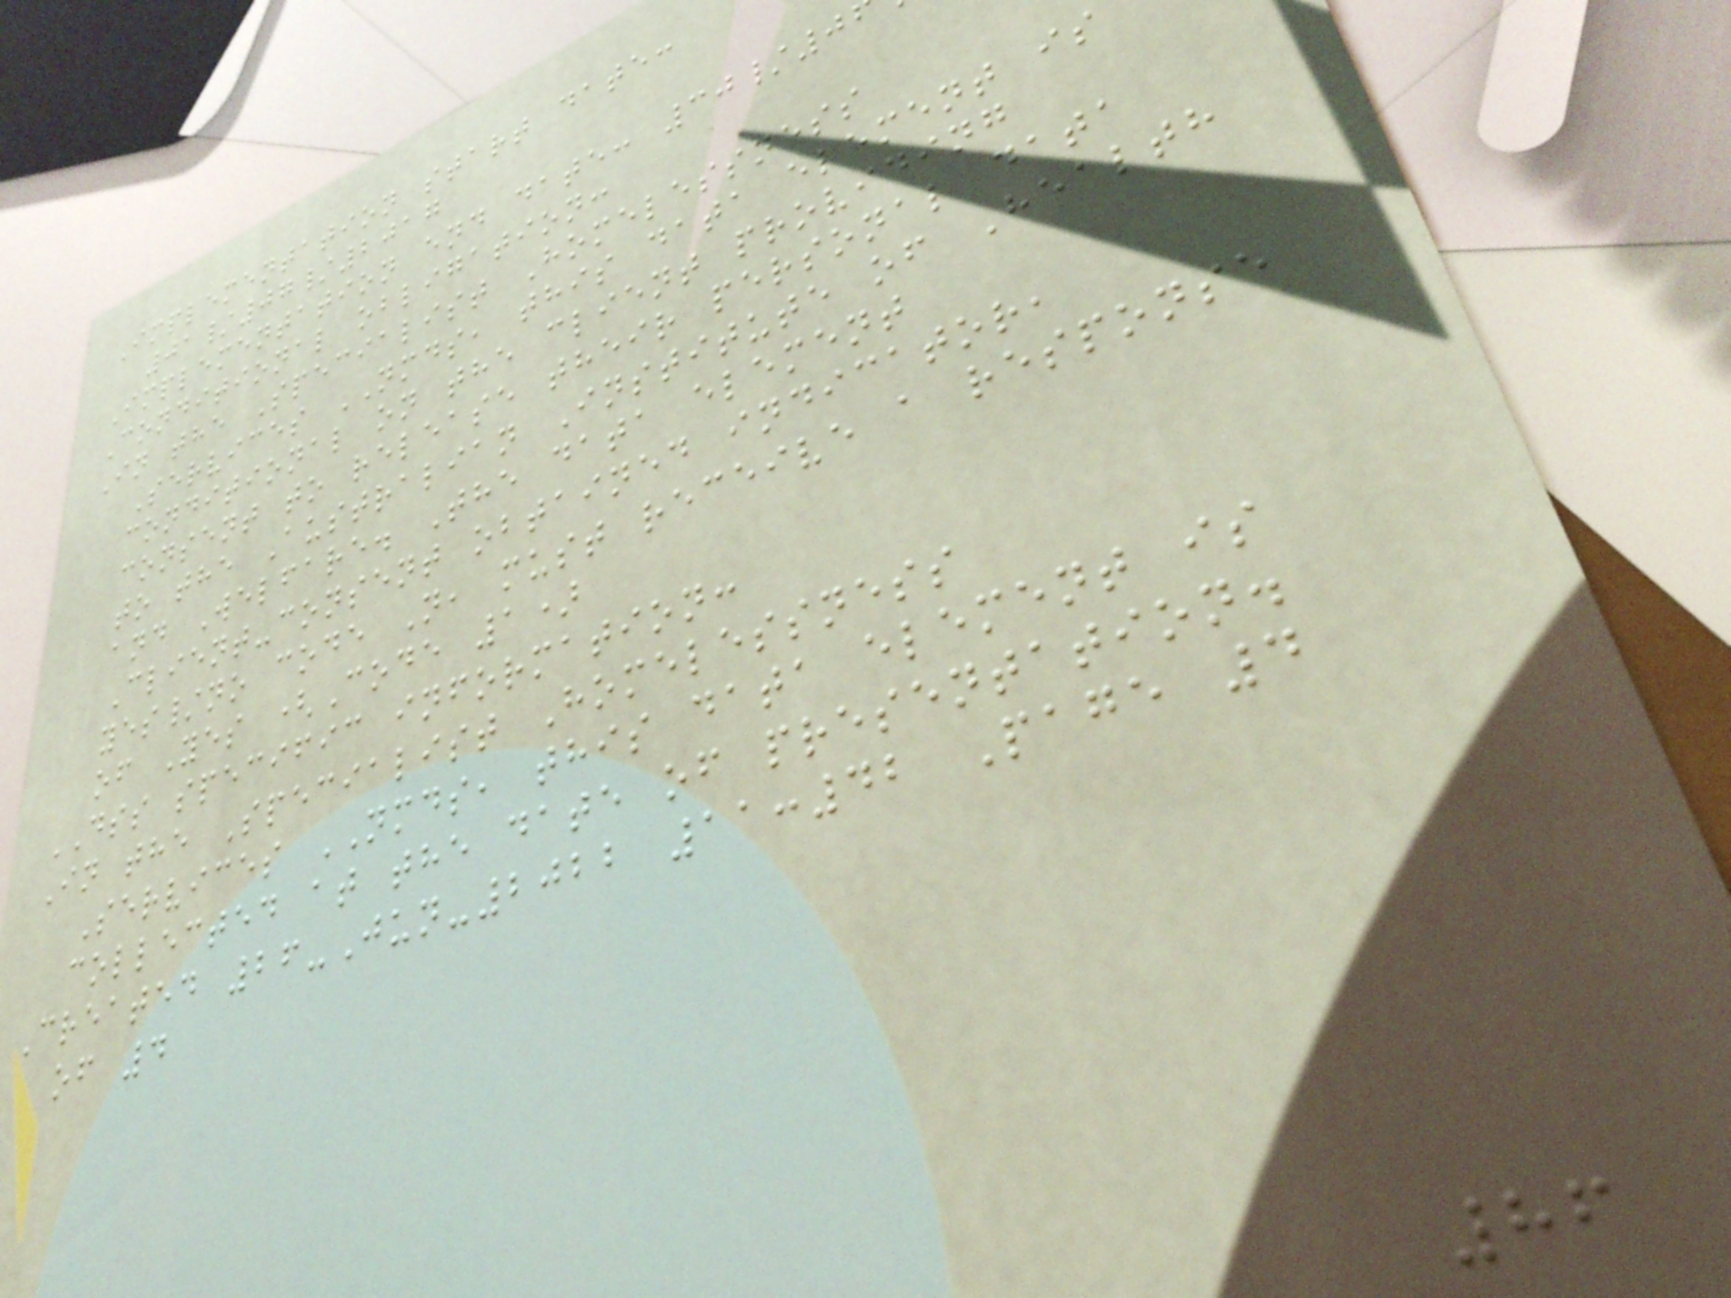Implementation start date:
01/07/2017
Implementation end date: 30/0
Conditional obligation:
In the Specialist Homelessness
Services NMDS, this data element is
conditional on the client providing
consent to release their personal data
to the Australian Institute of Health
and Welfare. The data element
Client-consent obtained indicator,
yes/no code N, must receive a response
of Yes (Code 1)
DSS specific information:
In the Specialist Homelessness
Services NMDS, this data element is
collected at the date of presentation.
Created 26-Jun-2022 11:42 Page 4
of 4
86
